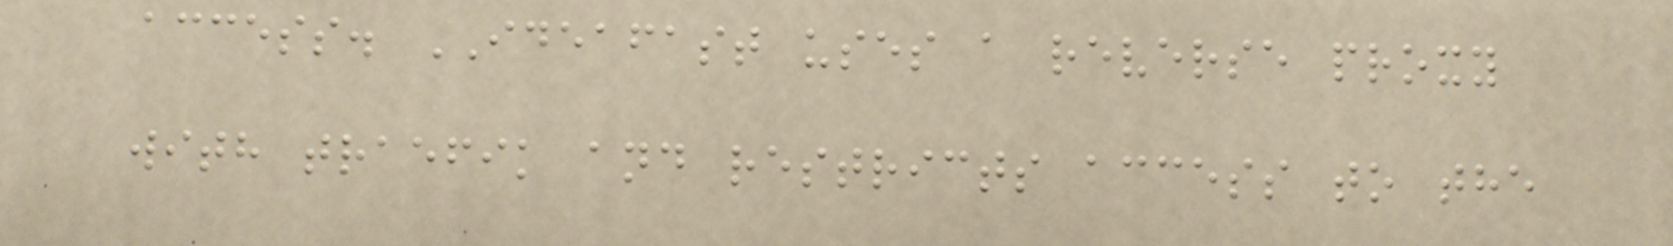access. IDEAFAST uses a reverse proxy
with traefik and restricts access to the
